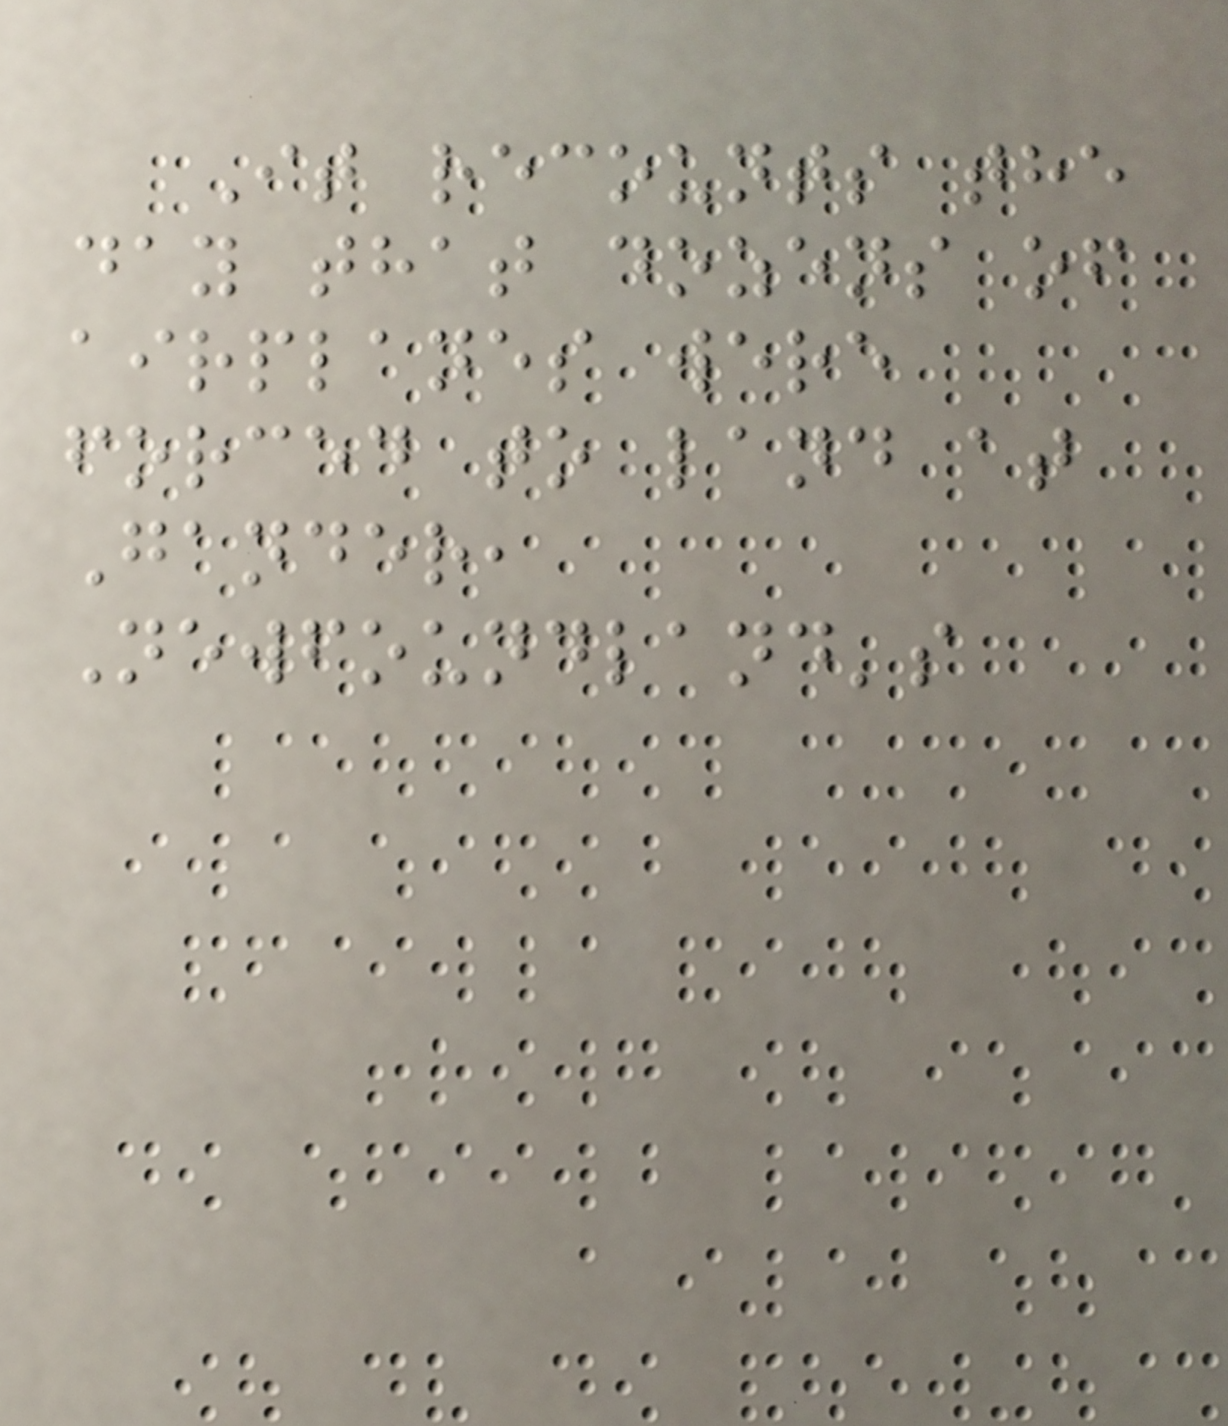It recounts the
day that dozens of
airplanes were
forced to land at
Gander,
Newfoundland's
